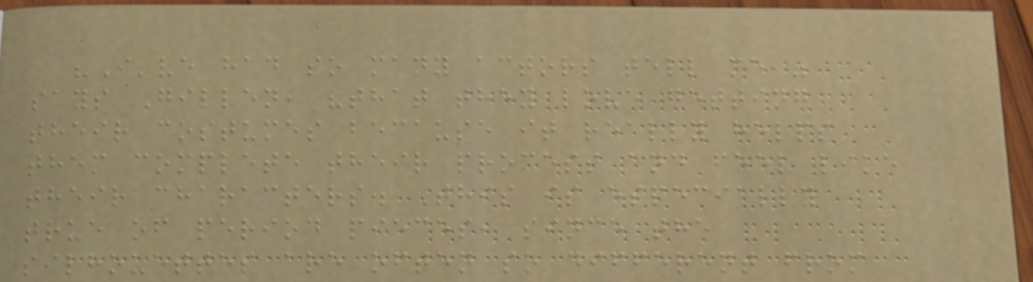"I've had so many actors tell me,"
says Gillen, "that they love getting
their costumes because it really helps
them complete their process and feel like
their characters. This is especially
true of period pieces, since the
silhouettes are often so different from
